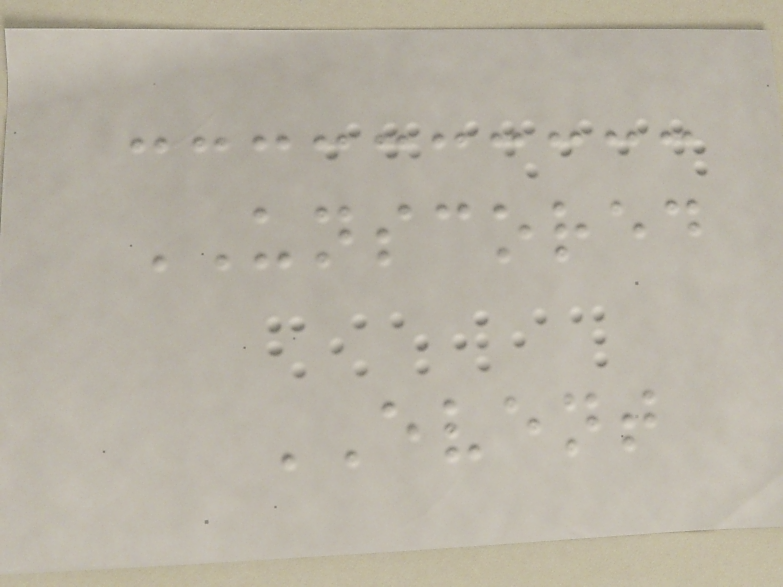UNSCORED
EVENT
